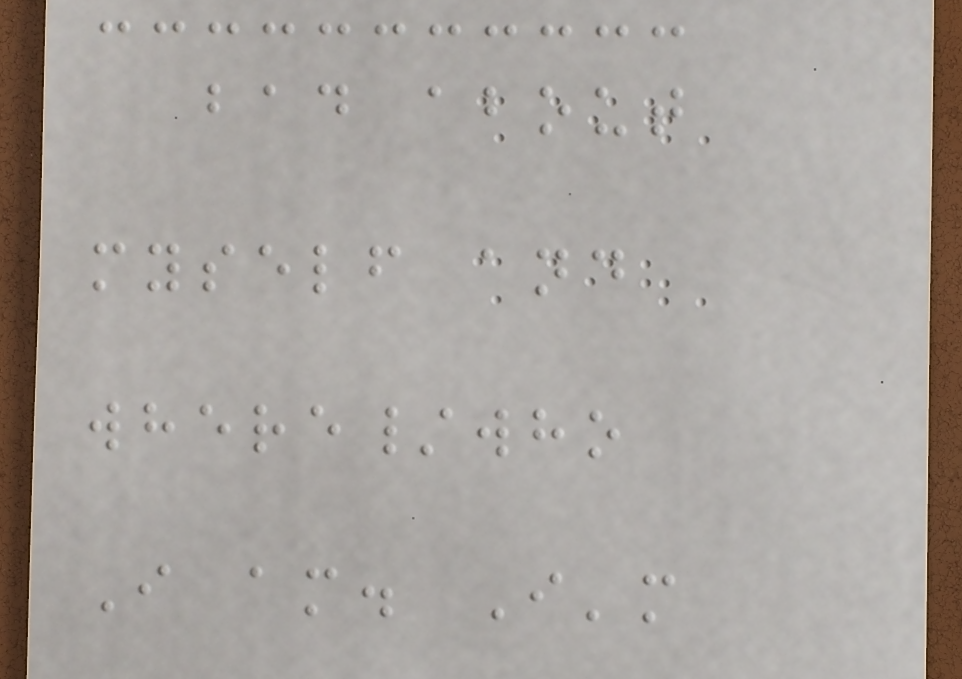bad about
myself and
where/who
I am. I'm
